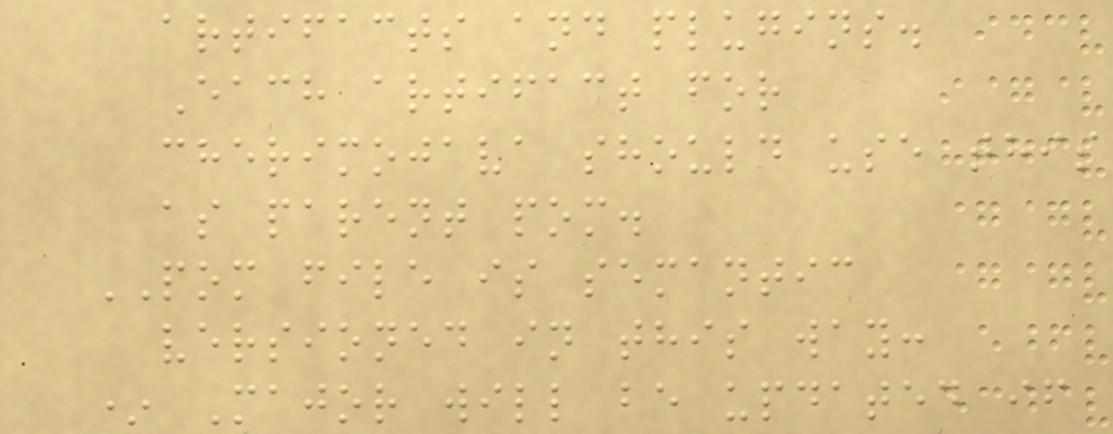artifacts and plugins.
Each artifact for
cherimojava should use this
as parent pom.
POM file is semantic
versioned in this way:
* Major will be updated if
